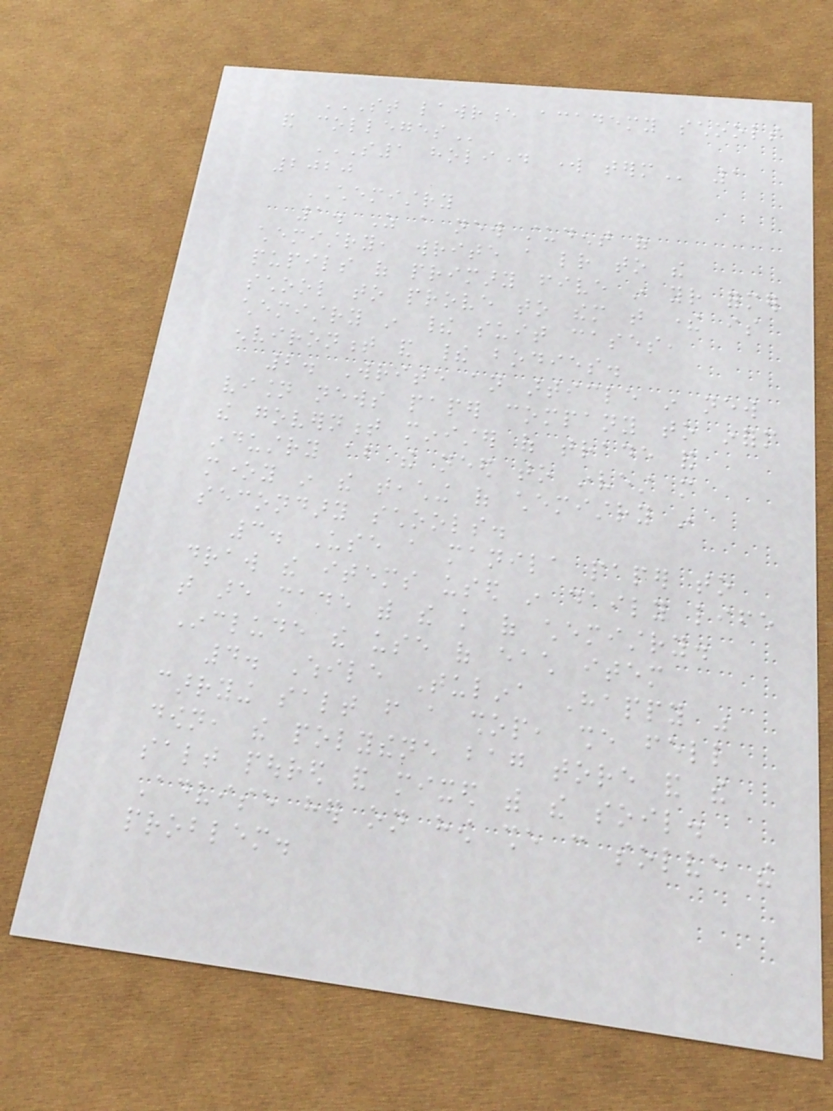ST LAWRENCE ACADEMY SCHOOLS
AND COLLEGES
S1 HOLIDAY WORK TERM 1
2020
CHEMISTRY
1. As a new student of
chemistry, write a letter to the
pupils of primary five in your former
school to prove to them that there is
chemistry in their suit cases,
environment and their bodies.
2. Write an article in new
vision news paper company to inform
the government minister of trade and
industry about the need to invest more
money in the teaching of chemistry in
secondary schools.
3. Use a manila paper to
draw the items used in daily life
that are made with the knowledge of chemistry.
Include the use of each item
4. While Tulina Happy was
carrying salt from a shop, she fell
down, the polythene bag tore and the
salt poured and mixed with the soil.
Advise her on how she can solve the
problem.
